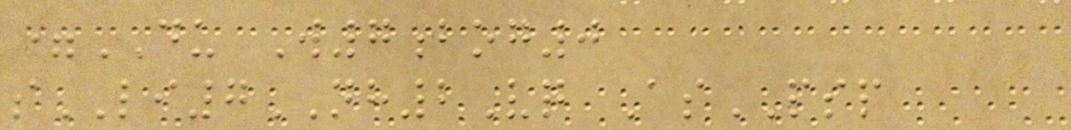=DU W7bog0
sLI7NH2Vq AsPSP
